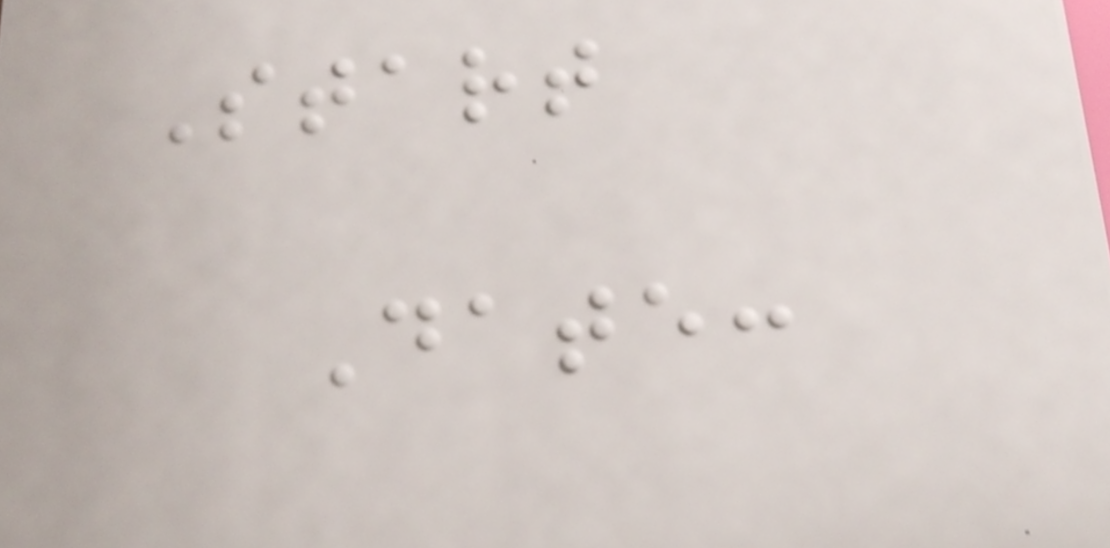Start
Date:
